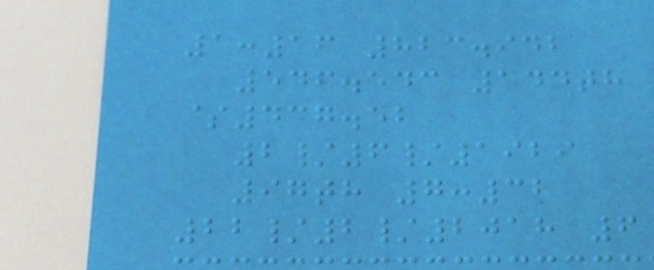1:16 823.942
546.543 144th
$437.52
2/6/1929
97th 7:32
22/2/2018 6
